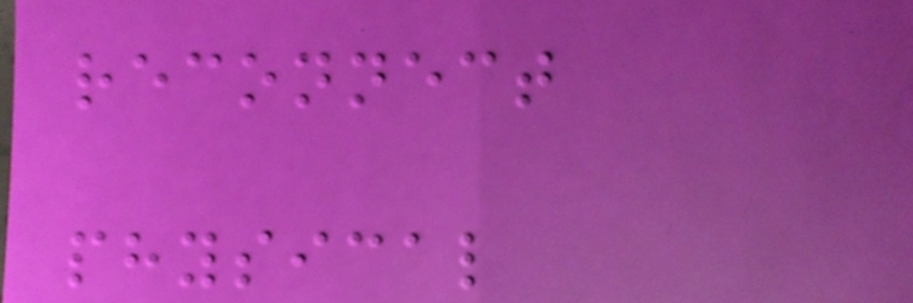reconnect
physical
